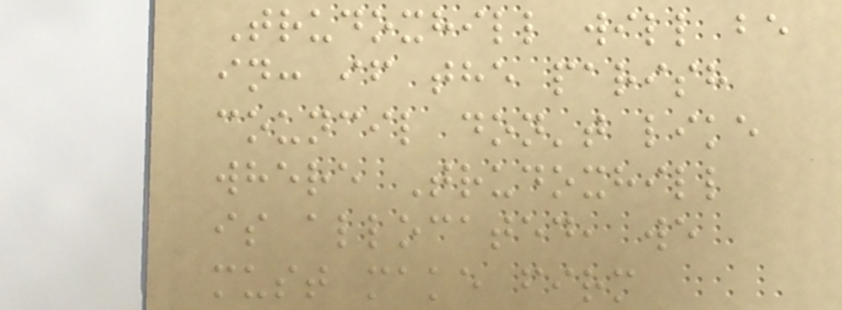Trudoxhill will be
in: if the parish
council don't like
where Trudoxhill
is allocated, we
must make firm
